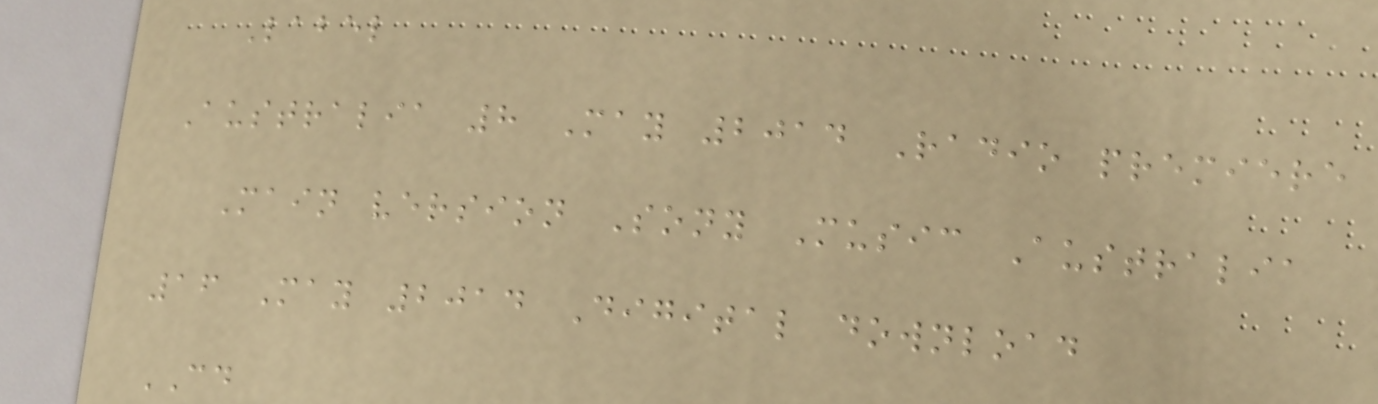Label
Australia 8 May 2014 Radio premiere
Main version Sony Music Australia
16 May 2014 Digital download
CD
